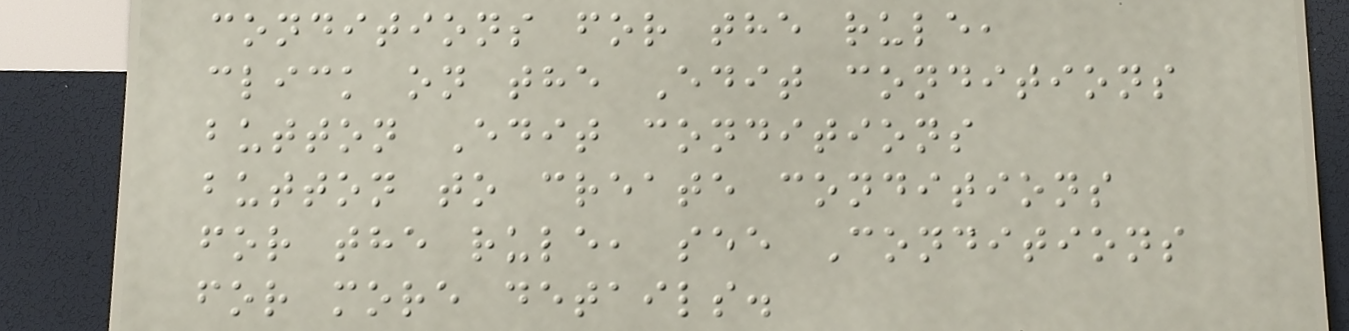conditions for the rule,
click on the Edit conditions
button Edit conditions
button to create conditions
for the rule, see Conditions
for more details.
